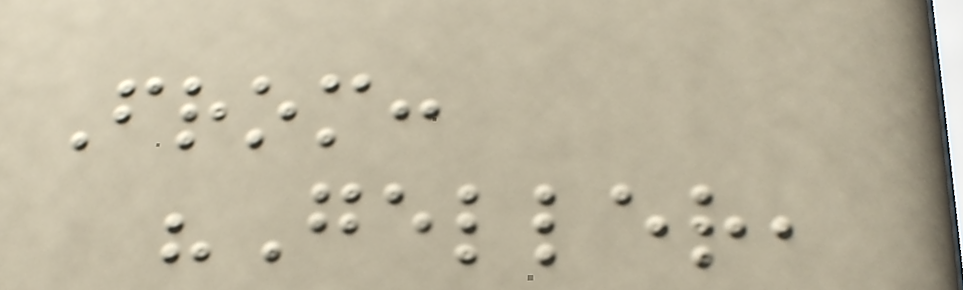From:
"Geller,
